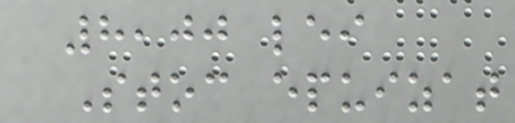8,00 lei
Stoc epuizat
